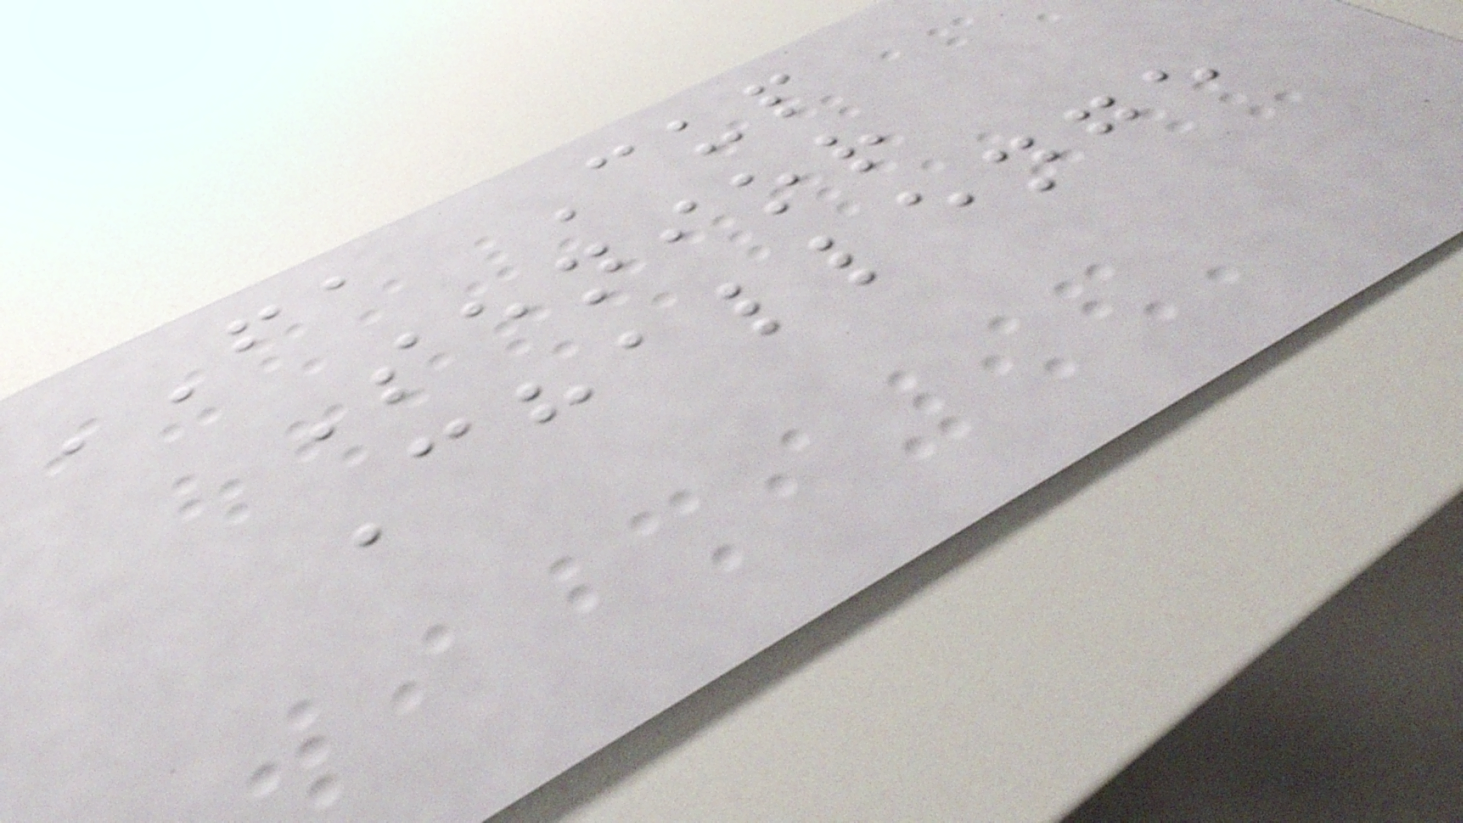FA Cup
Senior
Challenge
